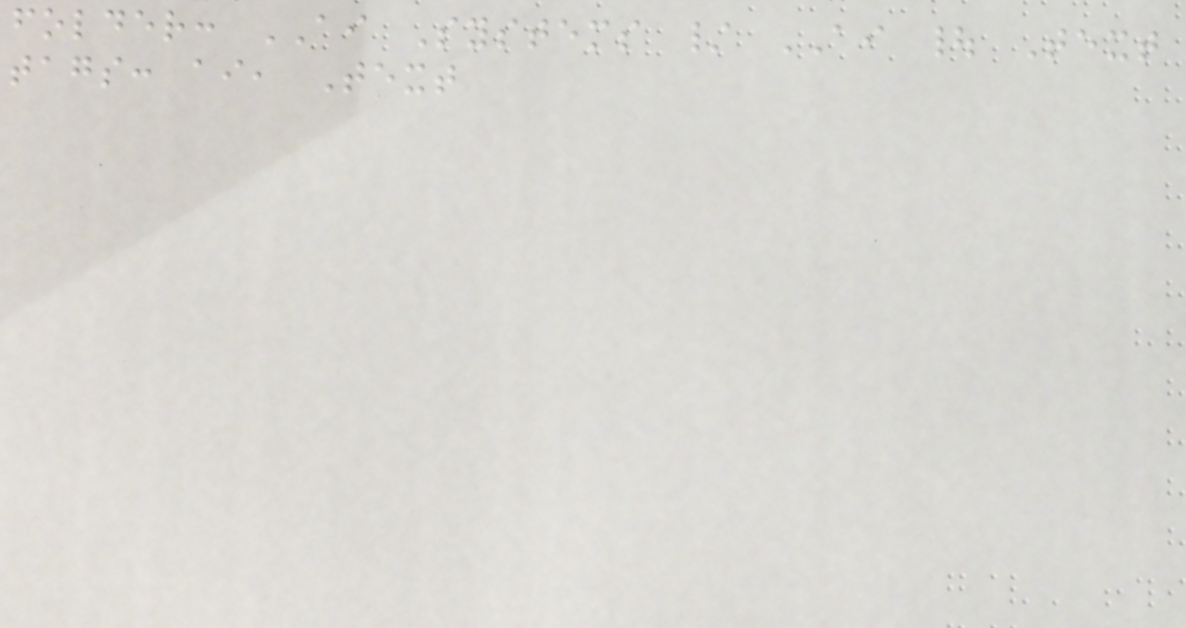folder: AI Systems / AI | Text
tags: ai, Text
